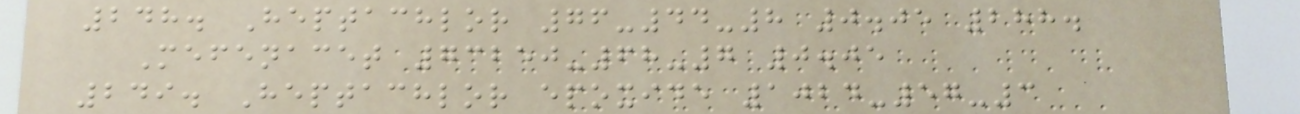248. Heptachlor 76-44-8 0.05 288.
Mefenacet 73250-68-7 0.05
249. Heptachlor epoxide 1024-57-3
